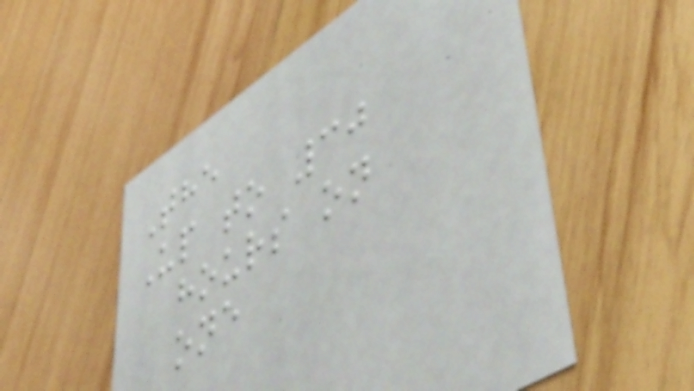The
Up to 30
hours on
one
